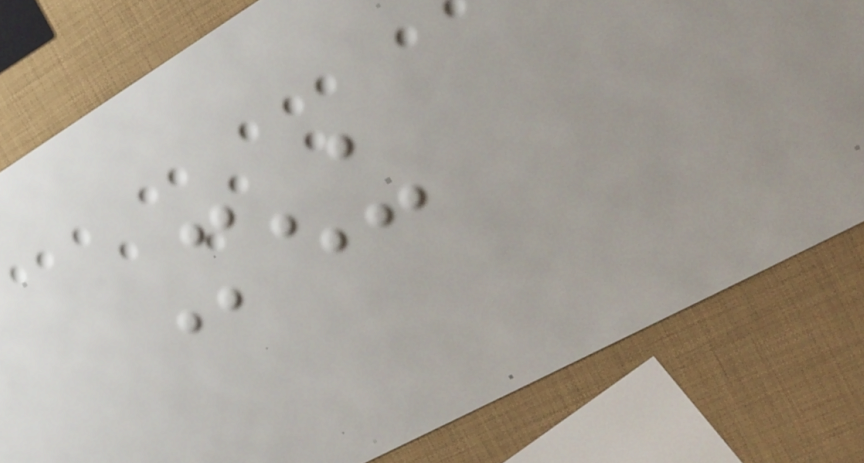Menu
